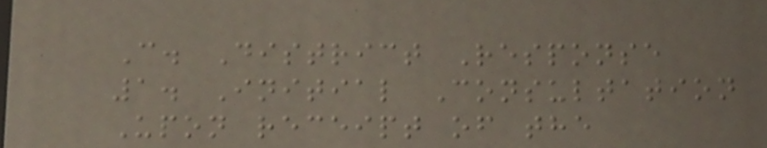C. District Response
1. Initial Consultation
Upon receipt of the
